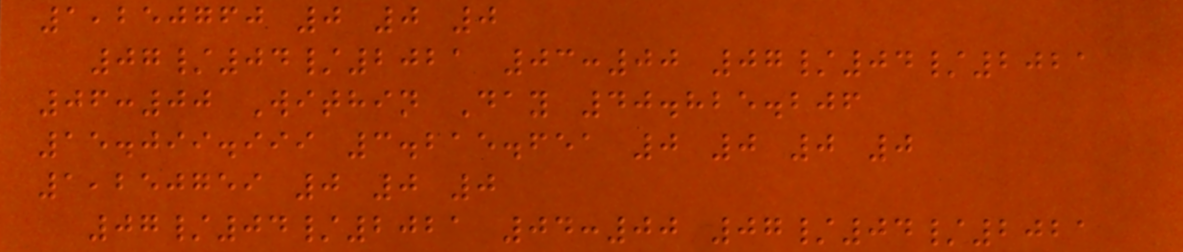1,250760 0 0 0
07/04/2021 03:00 07/04/2021
06:00 Within Day 40.825.206
15.099.999 3.215.651 0 0 0 0
1,250759 0 0 0
07/04/2021 04:00 07/04/2021
